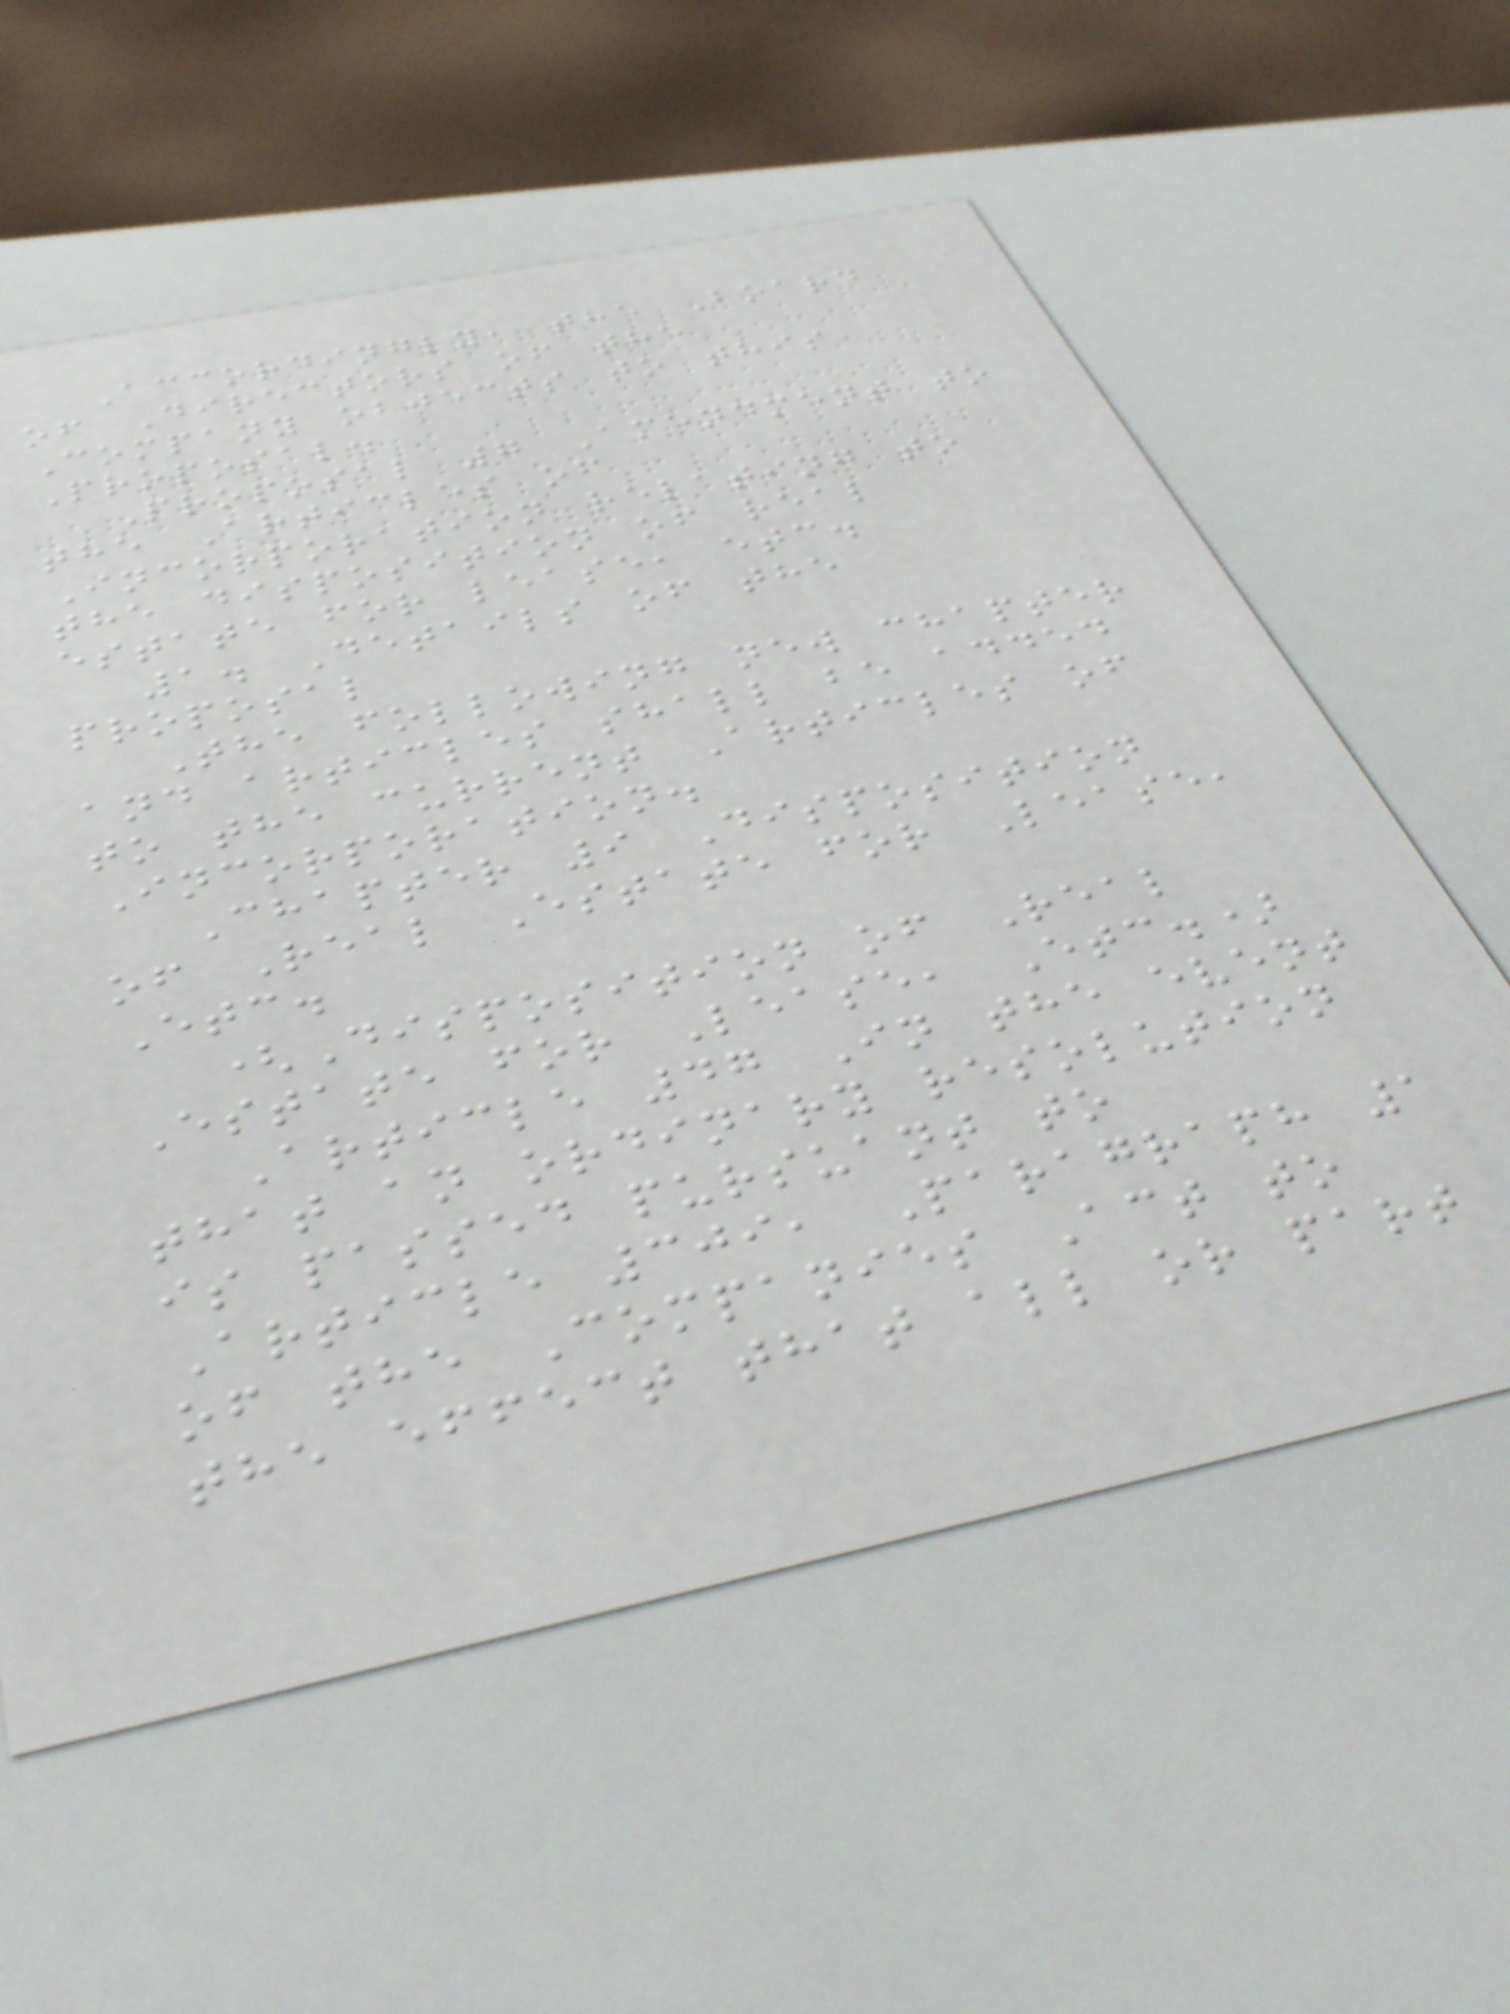Accordingly, the Board
of Directors of the
Company objects to this
Proposal.
Proposal 7 Amendment to
the Articles of
Incorporation relating to
the disposition of real
estate for lease, etc.
1. Details of the
proposal
The following new chapter
and articles shall be added
to the current Articles of
Incorporation.
Chapter 9 Disposition
of Real Estate for Lease,
Etc.
(Disposition of Real
Estate for Lease, Etc.)
Article 47 In the event
that an ordinary resolution
is passed pursuant to
Article 309, Paragraph 1
of the Companies Act to
the effect that all or part
